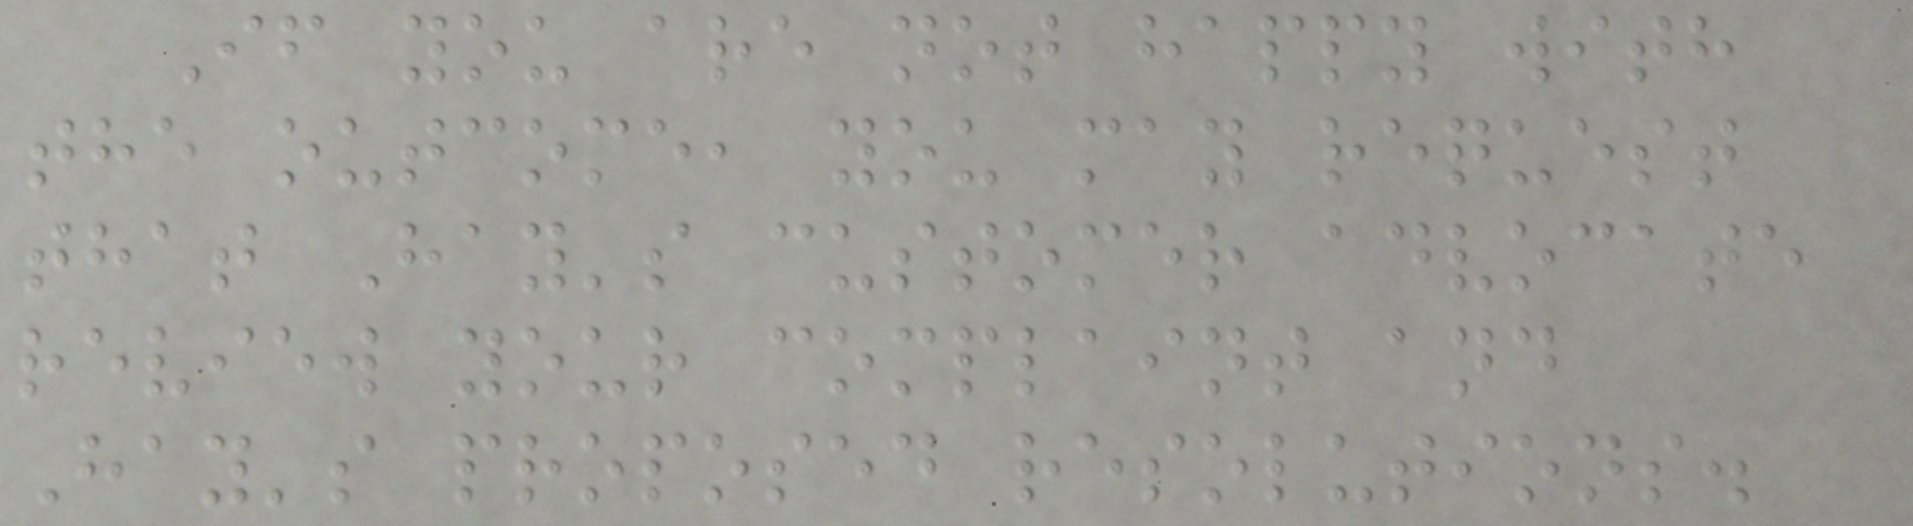If you are not happy with
the outcome, you may request
that Hay's customer advocate
review your complaint and
Hay's proposed resolutions.
